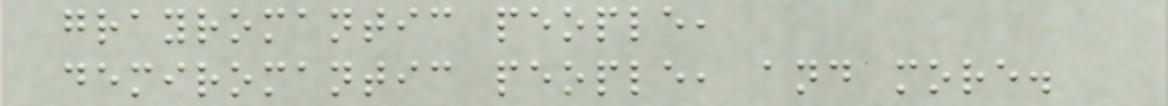grayromantic people,
demiromantic people, and more.
